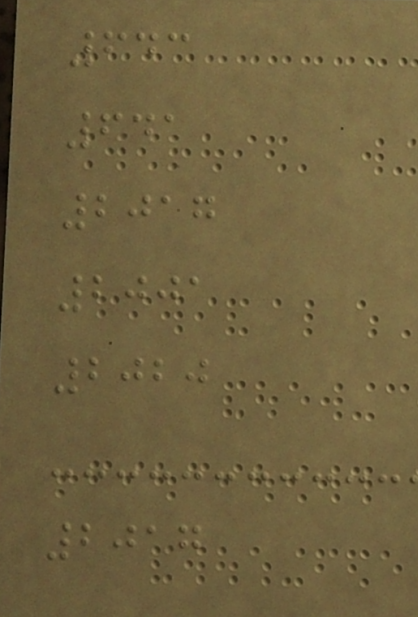643
641
2017
2001
2020
2017
